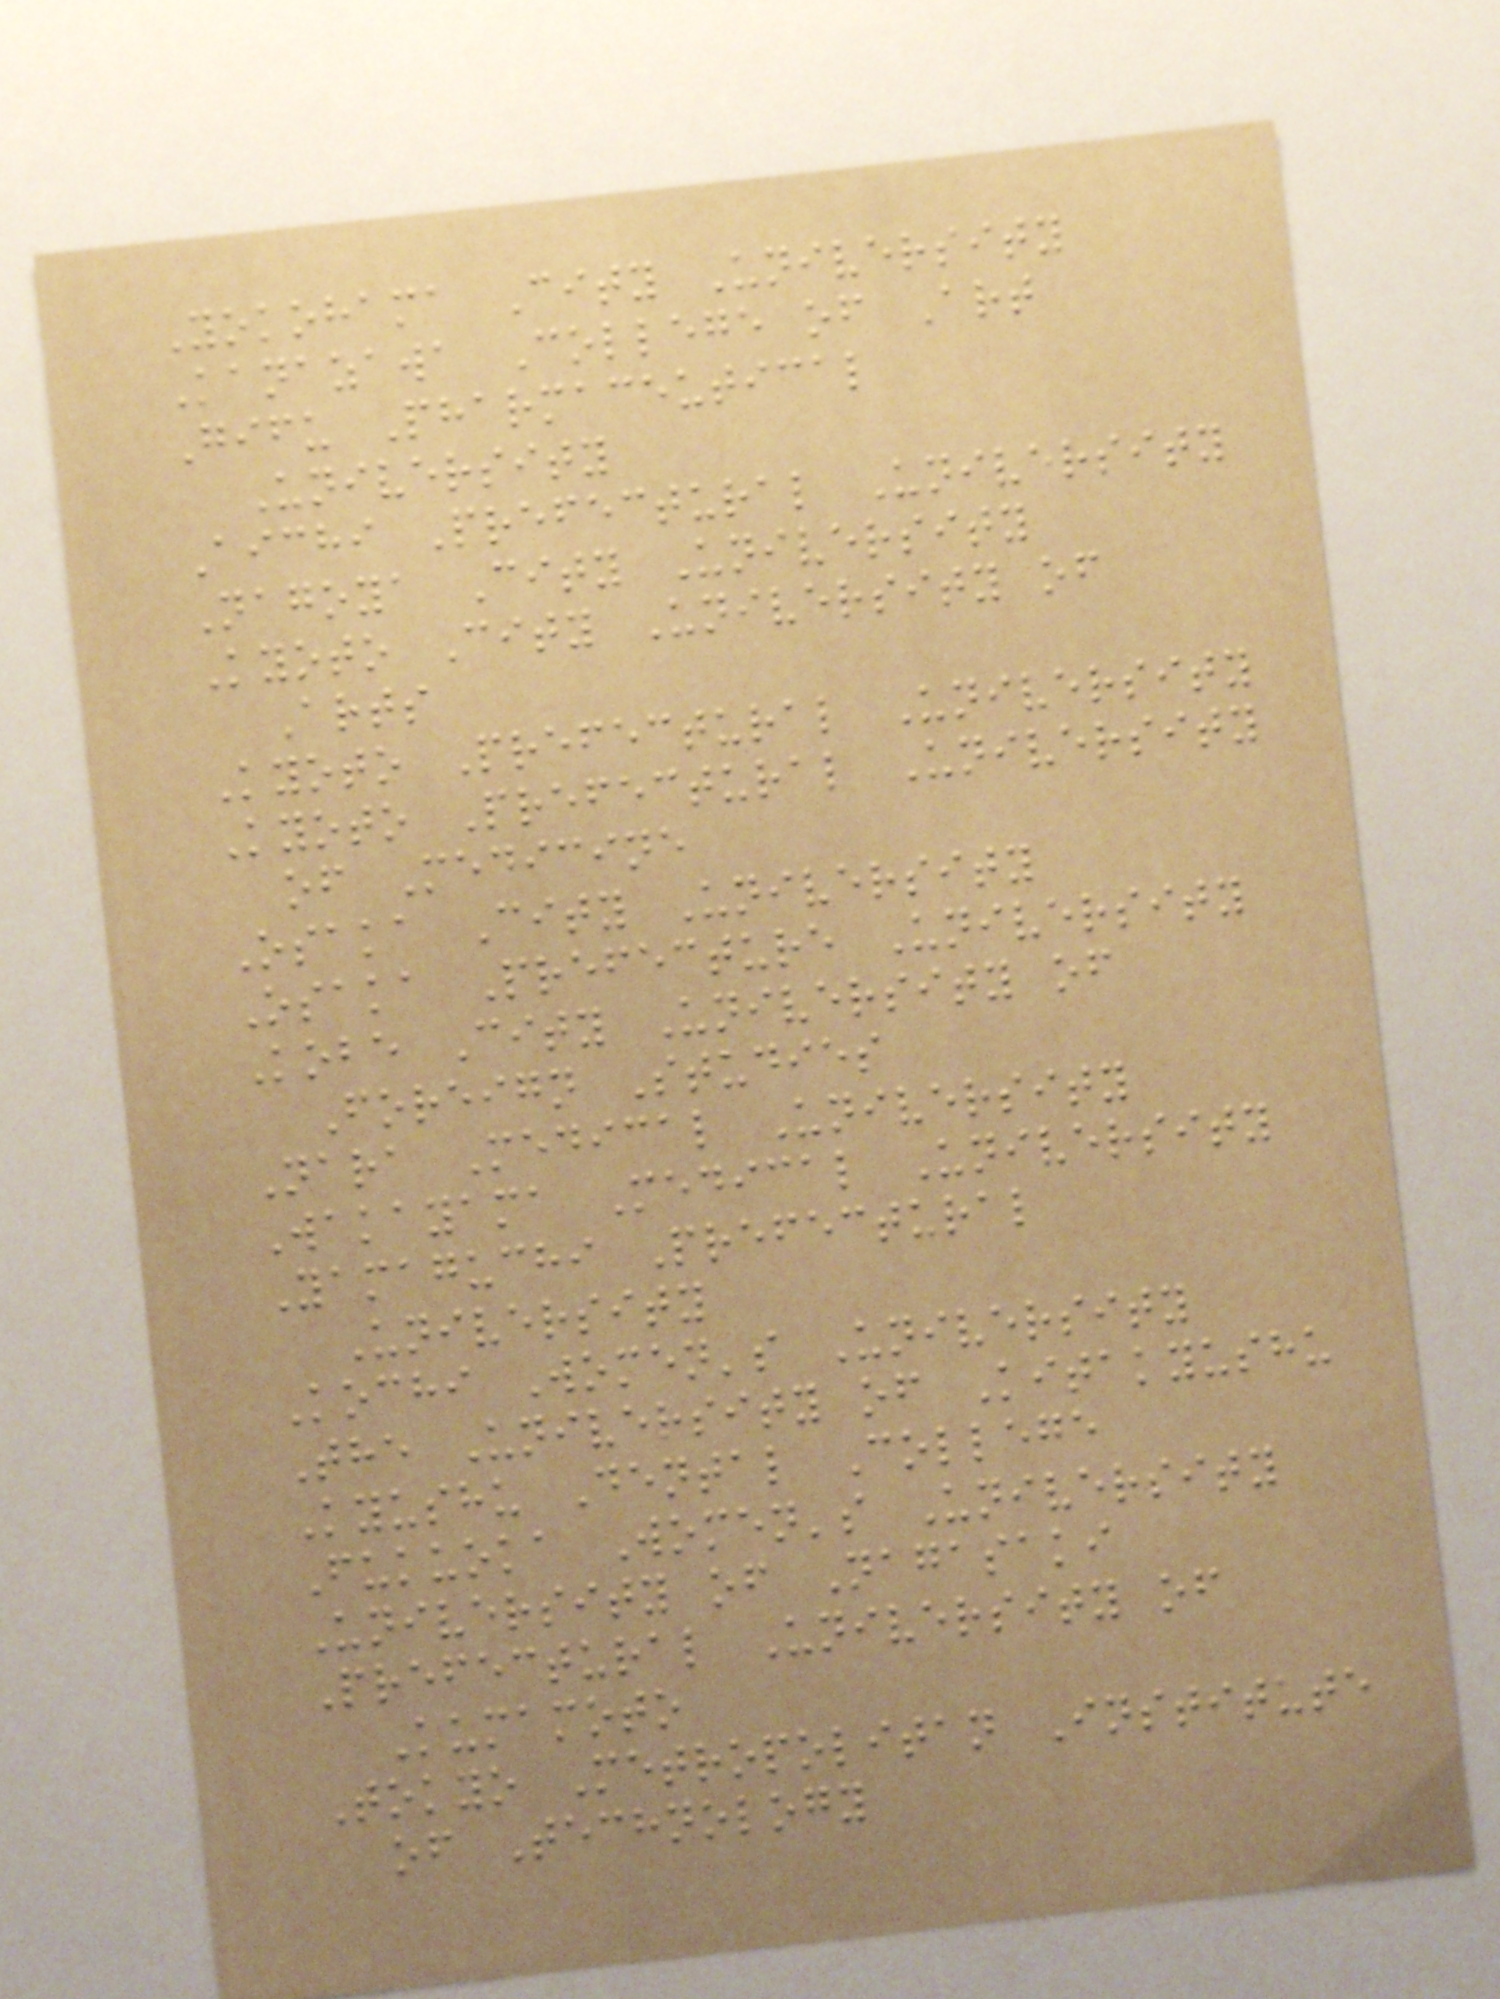Yokohama City University
Kanazawa College of Art
Gifu Pharmaceutical
University
Aichi Prefectural University
Nagoya City University
Kyoto City University of
Arts
Kyoto Prefectural University
Kyoto Prefectural University
of Medicine
Osaka City University
Osaka Prefecture University
Kobe City University of
Foreign Studies
Nara Medical University
Wakayama Medical University
Yamaguchi Prefectural
University
Kochi Women's University
The University of Kitakyushu
Kyushu Dental College
Fukuoka Women's University
University of Nagasaki
Prefectural University of
Kumamoto
Tokyo Metropolitan Institute
of Technology
